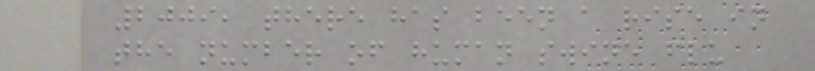2009, there has been a rise in
the number of human swine flu
